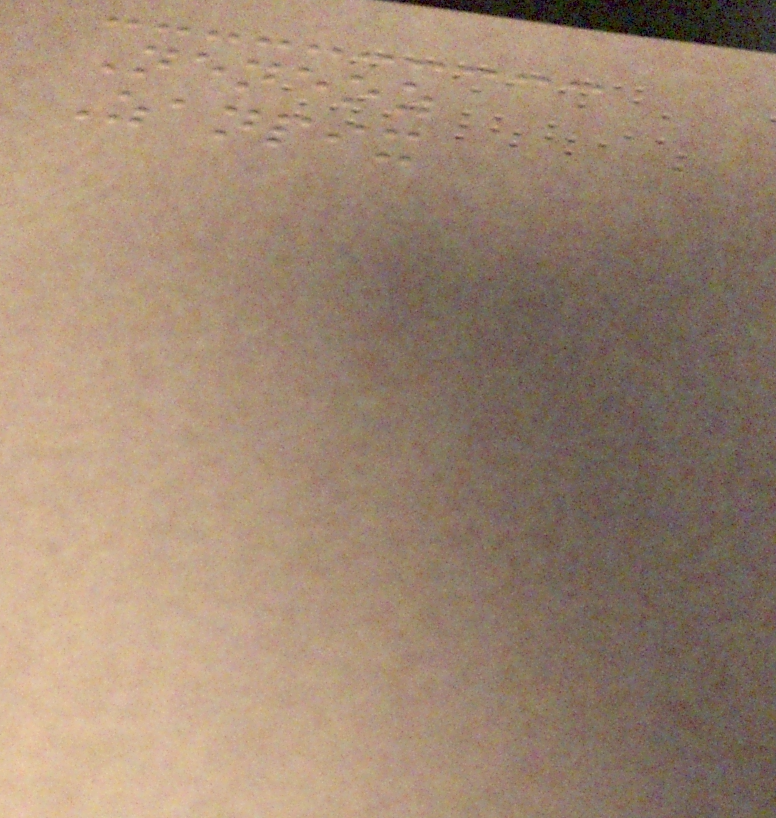Neneoz
Zanpix
